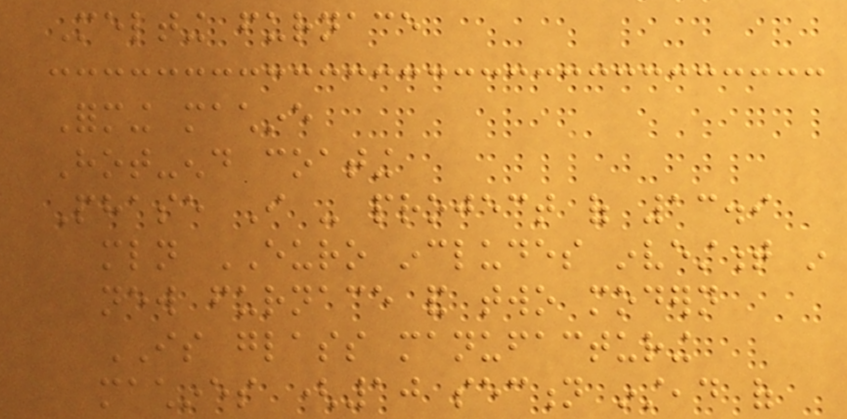Melting furnace
Forming machine
Hot-end coating
Phase I - project of 13.9
mln EURO includes investment in
new furnace and two modern
IS glass manufacturing
machines (10 section instead of
